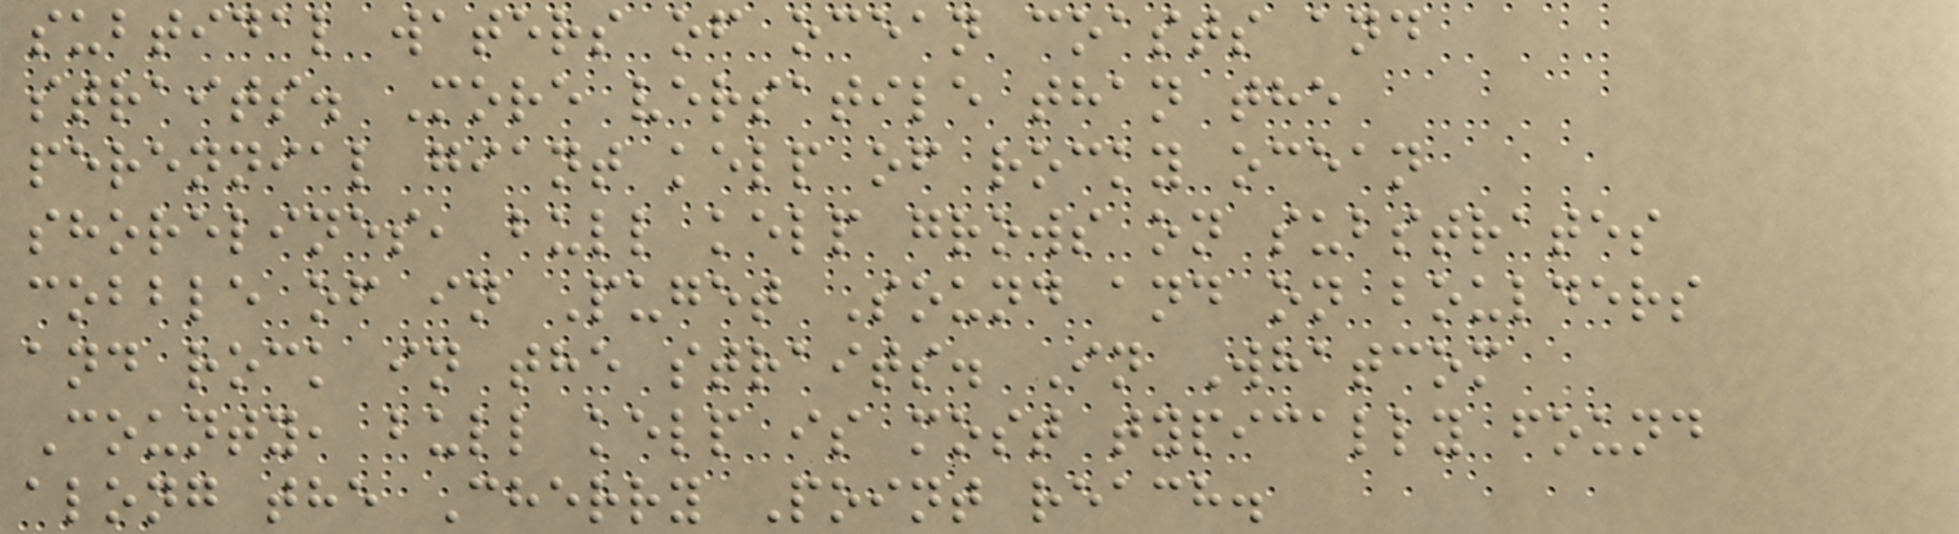subtidal waters of ocean coasts and
straits. More versatile than the
perennial giant kelp of rocky ocean
shorelines, bull kelp grows on substrates
cobble of in Puget Sound and on boulders
and rock in the straits. In Whatcom
County, bull kelp is most typically found
along the Cherry Point reach.
